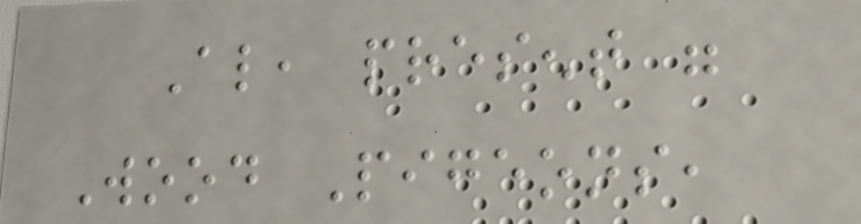Also, present were
Wood Pigeons,
